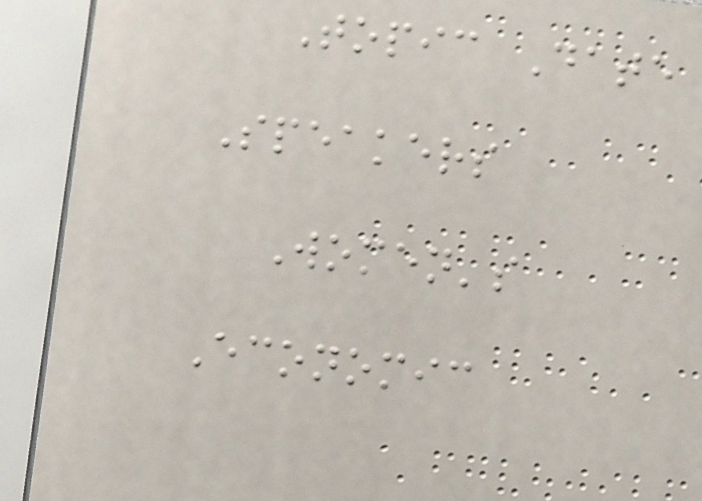Topic Date
Speakers
Women's
Economic
